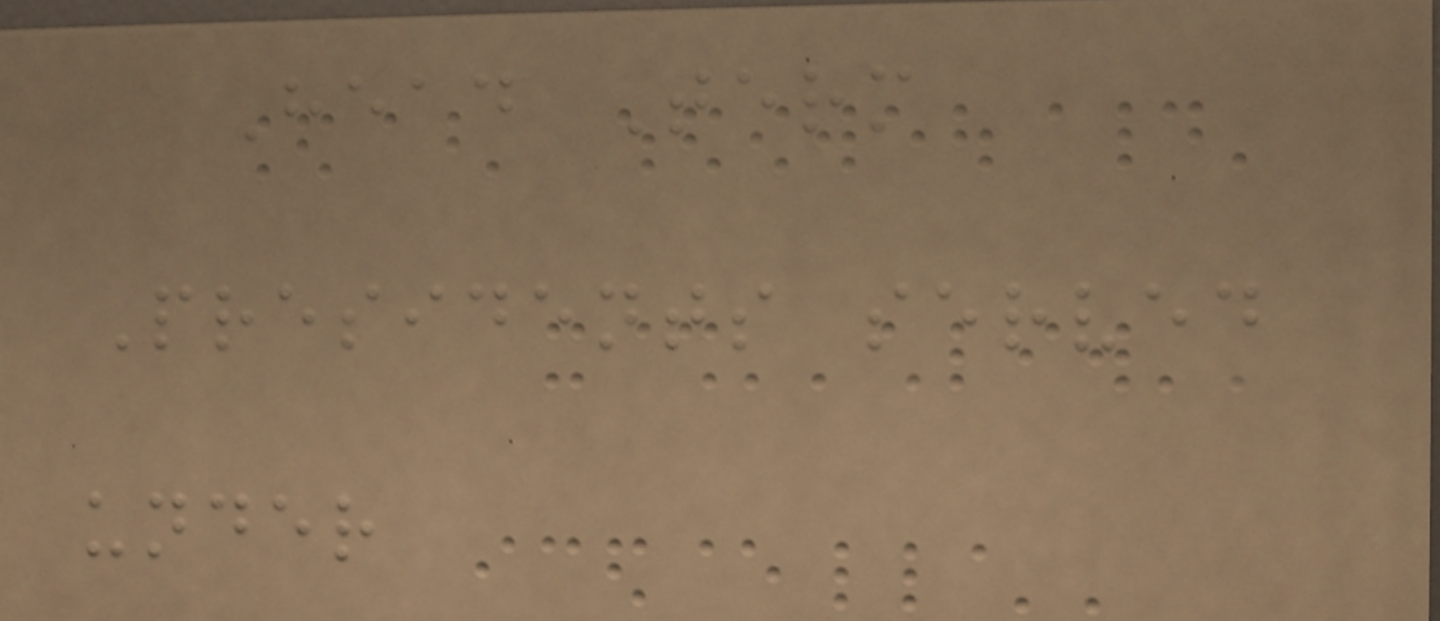Head Term
Presidents served
under
